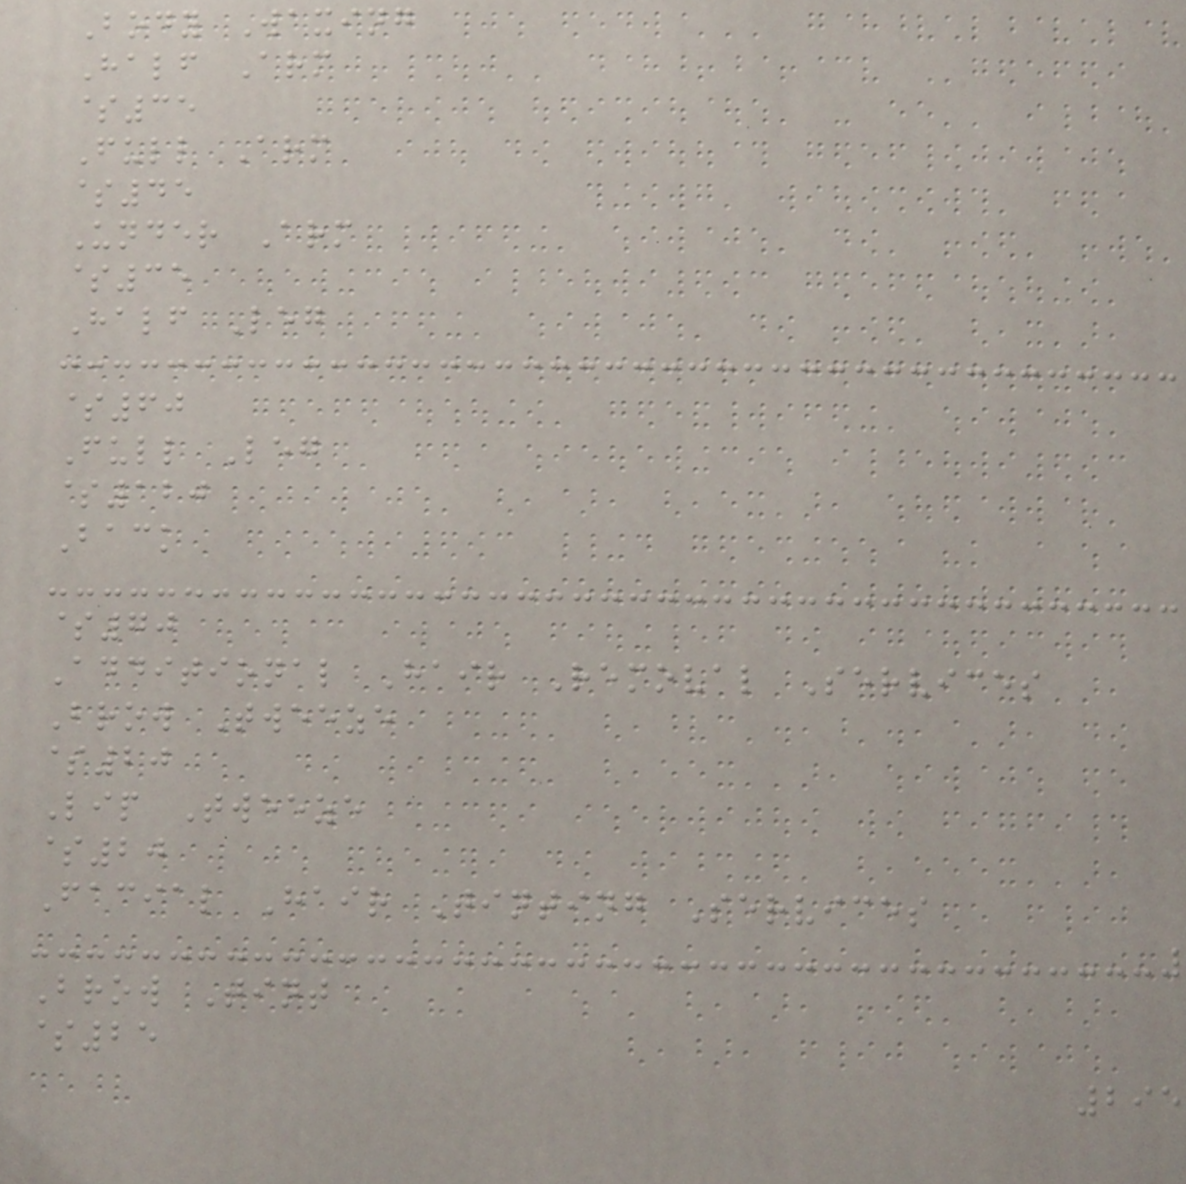Body Waxing
Half Arm
$35
Full Arm
$45
Under Arm
$35
Half Leg
$60
Full Leg
$120
Back
$70
Additional Hair Removal Services
Brow Tweeze
$20
Lip Tweeze
$20
Facial Hair Tinting Services
Brow Tint
$25
295
